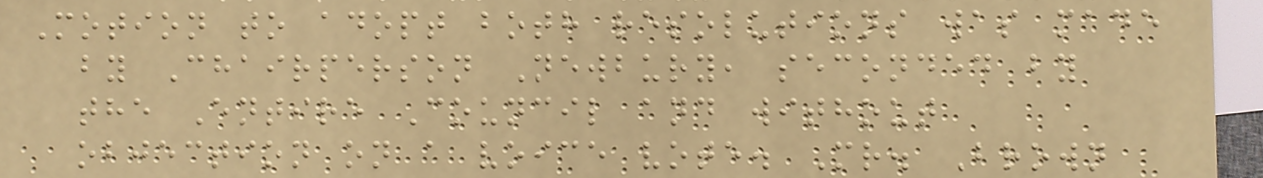Motion to adopt both resolutions was made
by Chairperson Newbury, seconded by
the Entire Council and without
objection on a voice vote. Mr. Brown
